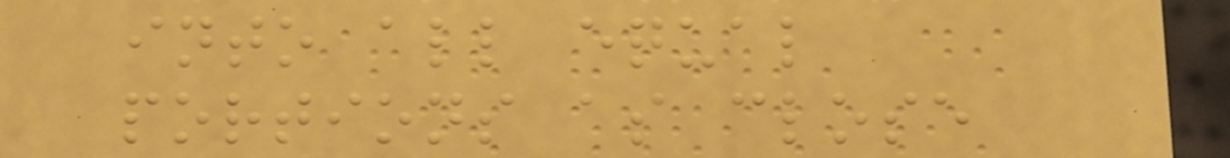into all equal
portions as close
